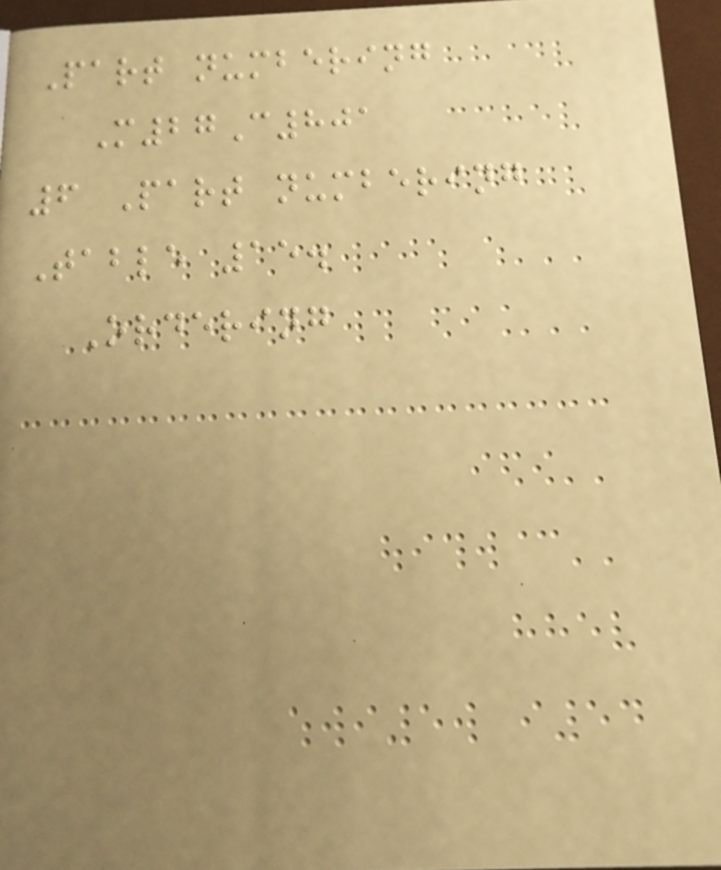Part numbering
M27C801
6 Part numbering
Table 15.
Ordering
